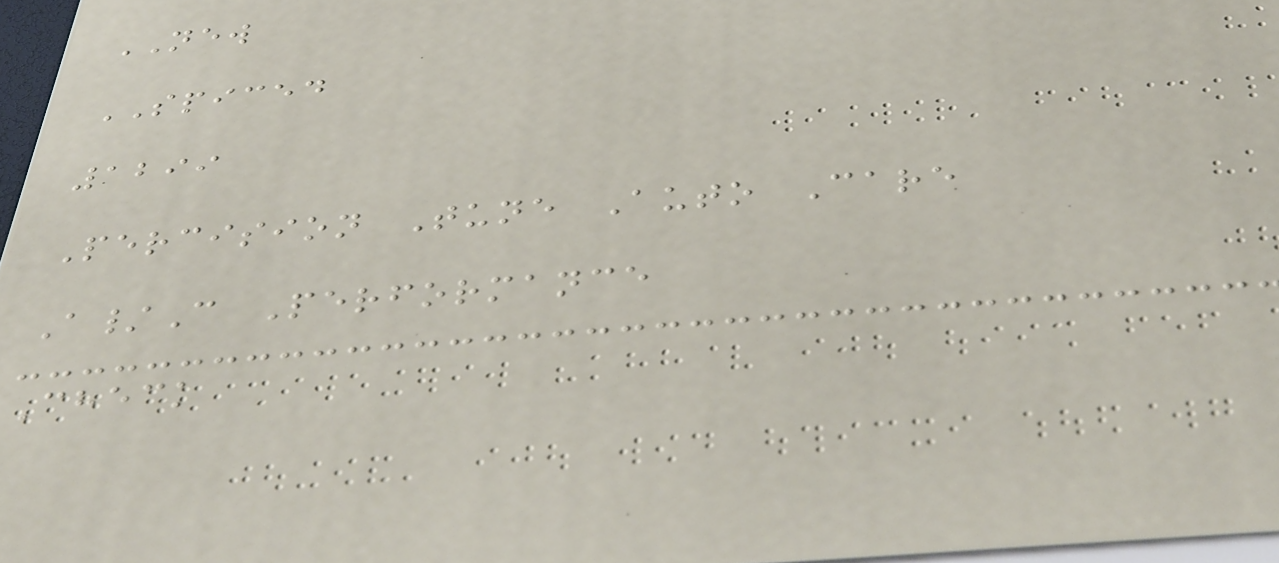NEW
SPICED
1299
Percision Tune Auto Care
A/C Performance
Check
